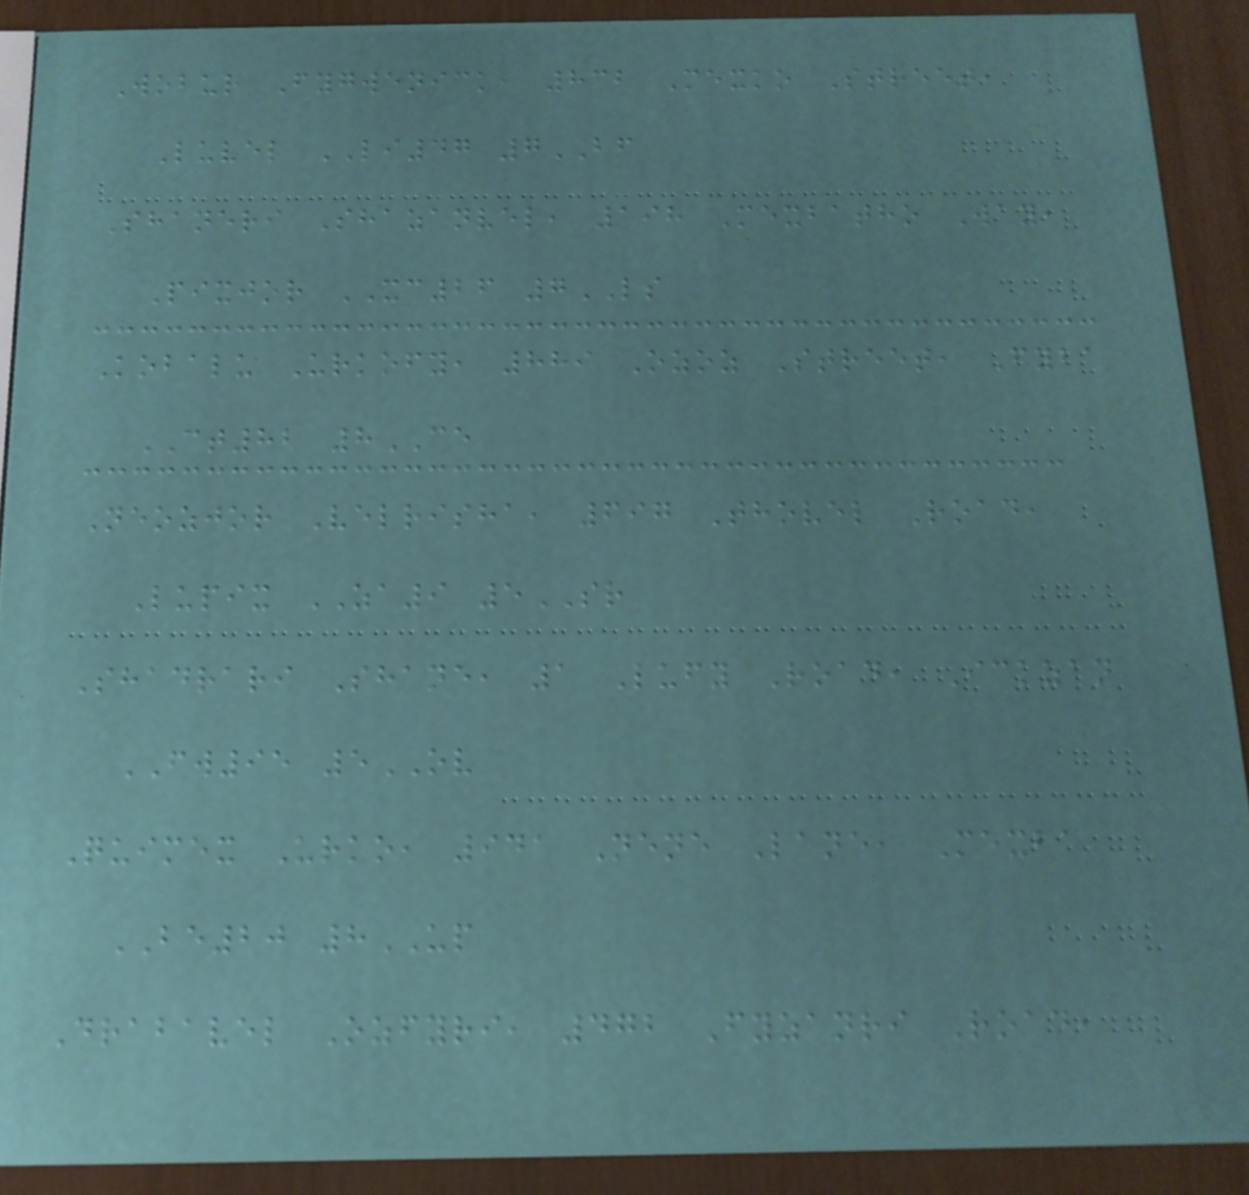Wobur Fygwenick, 832 Mexko Street,
Luvel LI47 7BF
Shaneri Shazanvel, 198 Mexbatho Way,
Pixjor XC26 7LS
Kobalu Urkofy, 889 Ozoz Street, Fyba
CT82 8CE
Neozjor Velrisha, 697 Thovel Road,
Lupix ZA9 5SR
Shadrari Shane, 1 Lufy Road, Ickzan
FW95 5OV
Quimex Urko, 941 Nene Lane, Mexba
BE20 8UP
Drabavel Ozfyri, 472 Fyzanri Road,
